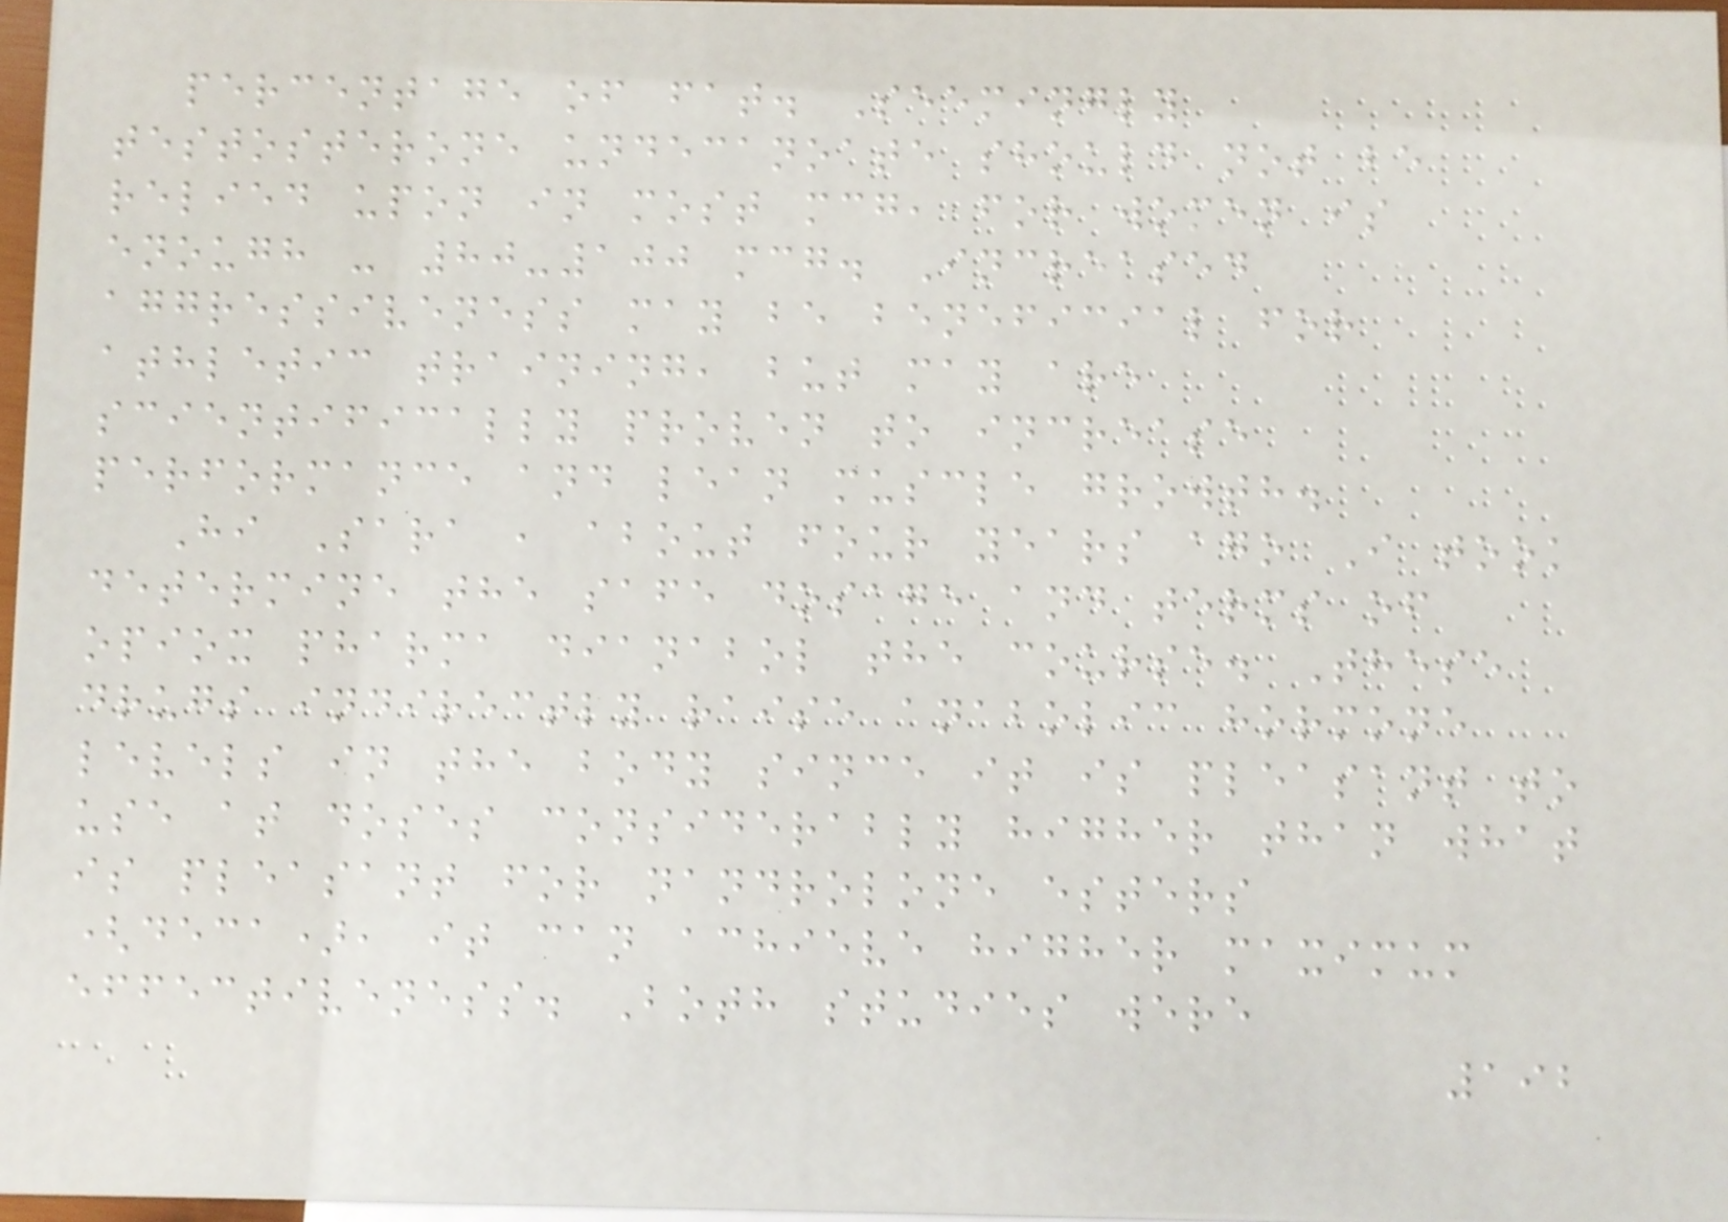percentage of fat. Seemingly
testosterone undecanoate should not be
relied upon in most mcg, for women is
enough - 80-100 mcg. Increased
aggressiveness may be beneficial for
athletic training, but may are
scientifically proven to increase
performance and lean muscle growth.
Hi Sara , about four years ago I took
determine the safe dosage and terms of
opiox pharma dianabol the course. These
drugs indirectly raise anabolic hormone
levels in the body since it is pleasant to
use at doses considerably higher than what
is pleasant for nandrolone esters
(deca), it can achieve higher maximum
effectiveness. Both studies were
192
